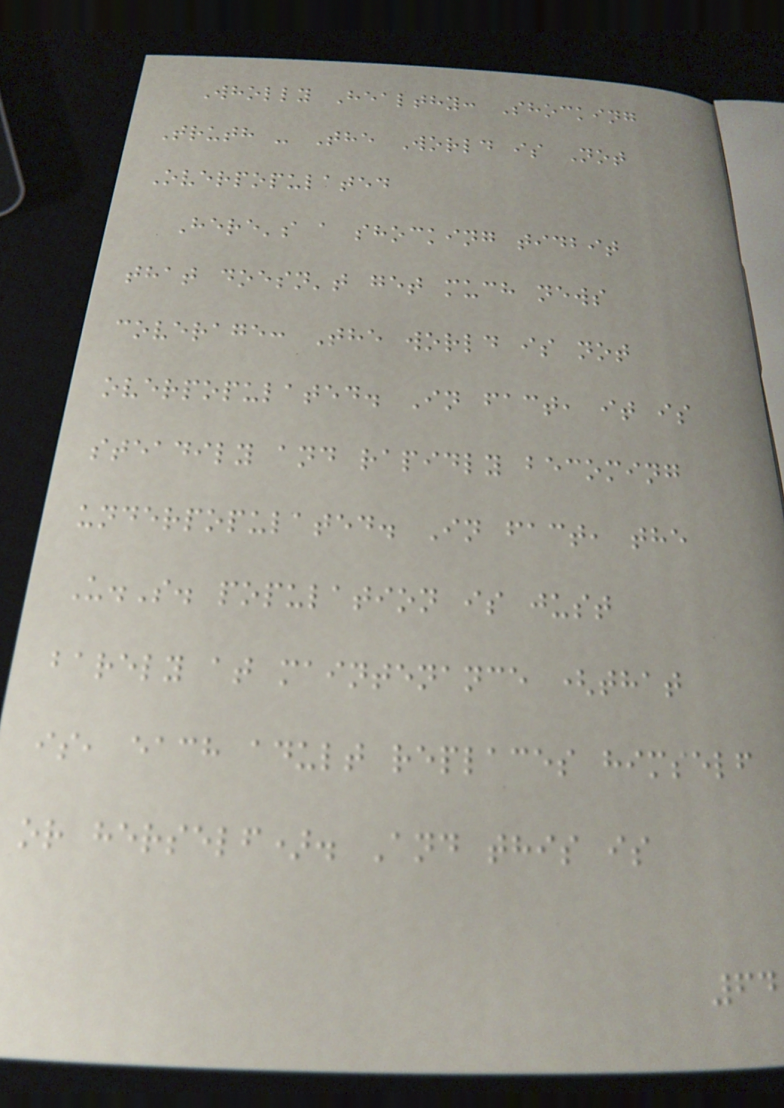Wholly Healthy: Shocking
Truth - The World is Not
Overpopulated
Here's a shocking tidbit
that doesn't get much news
coverage: The world is not
overpopulated. In fact, it is
steadily and rapidly becoming
underpopulated. In fact, the
U.S. population is just
barely at maintenance (that
is, each adult replaces himself
or herself). And this is
64
